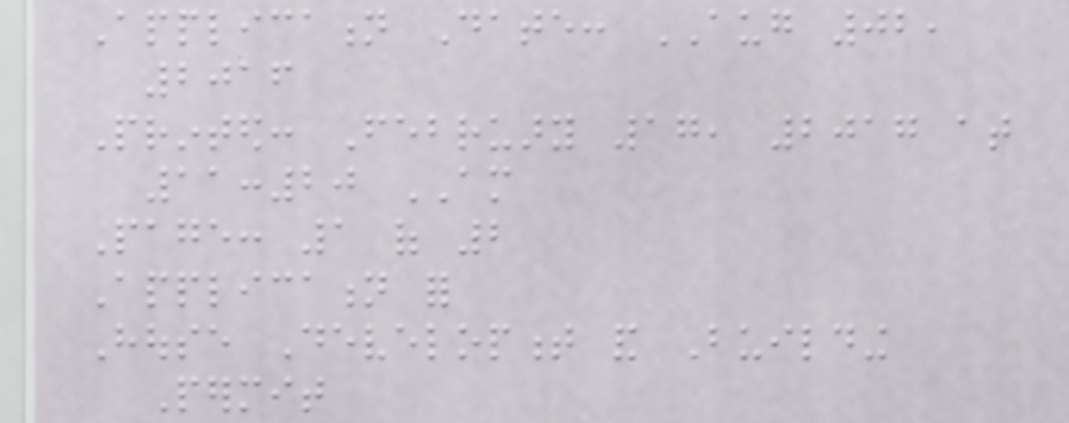Application Date: AUG 02,
2016
Printed: February 17, 2017 at
11:20 AM
Page: 1 of 2
Application for
House Development and Building
Permit
